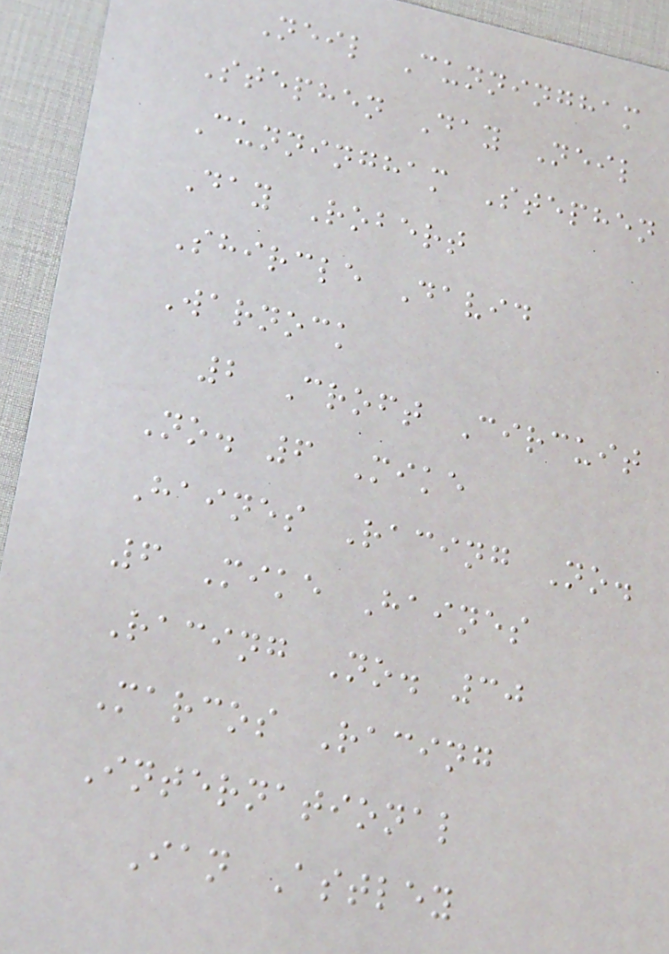Neil Cunningham
Stephen Day Neil
Cunningham Stephen
Day Robert
Shircle David
Warnock
2 Croft Circuit
No. 6 Mike
Haines Racing No.
6 Mike Haines
Racing No. 30
Marcos Racing
International
Ian Astley
